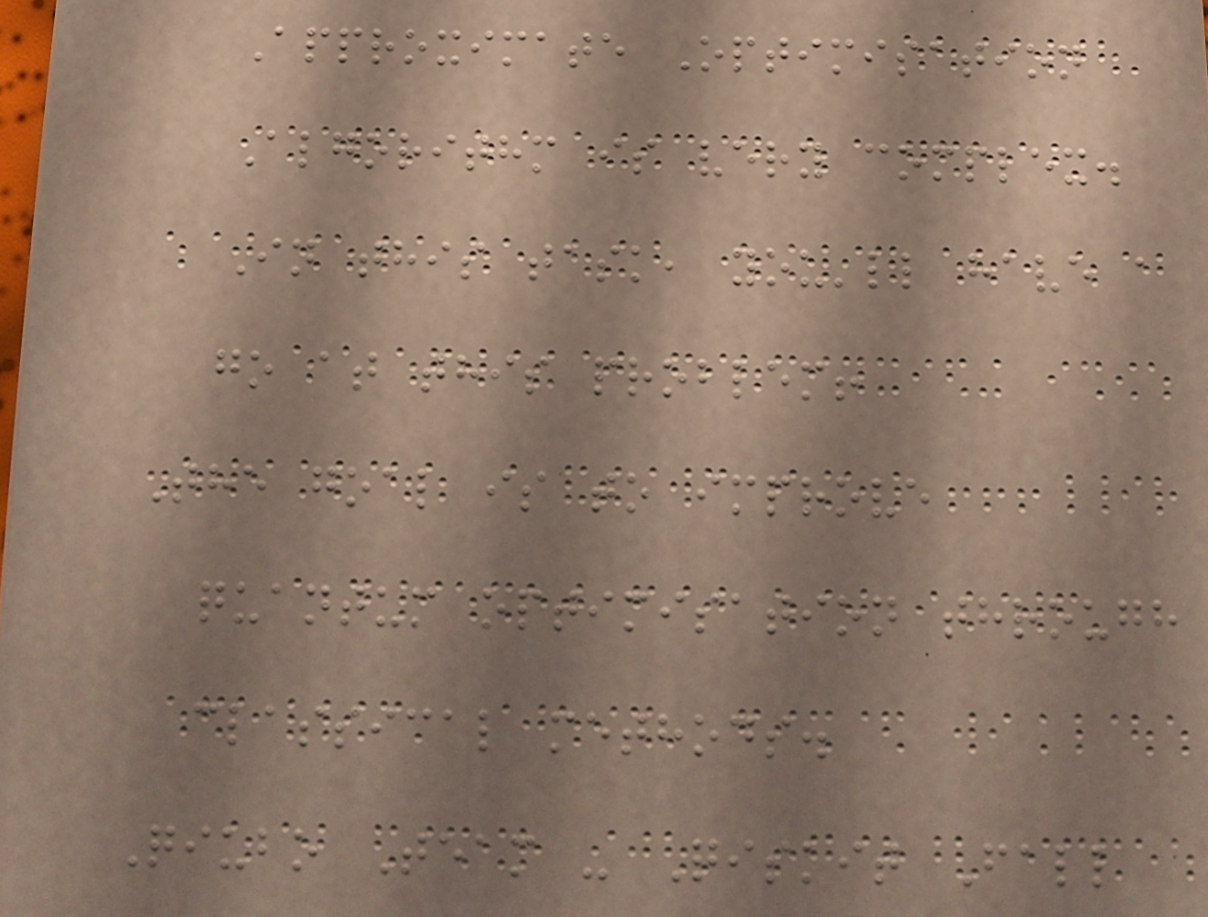Approximate Optimisation
Algorithm is very complex.
In this task, you'll have a
go at this problem!
The goal is to improve
quantum optimisation through
classical methods.
Qiubo Team - Qiskit Fall
